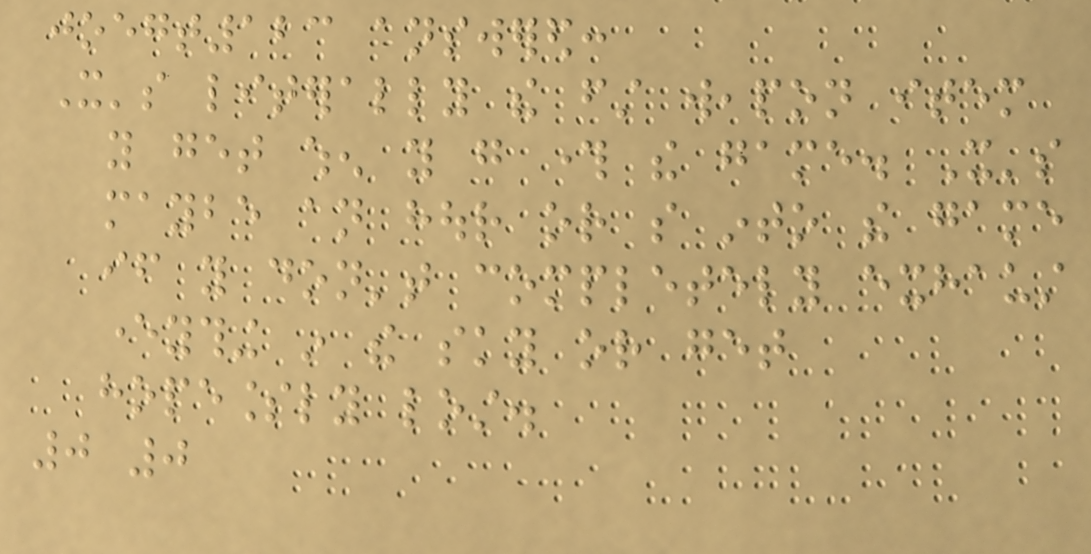joegt123 answered:
It's literally the first weapon item
you get when you go through the game. It's
maybe an hour or so into the game
if you don't completely exhaust
everything in the sky or get
hopelessly lost.
0 0
